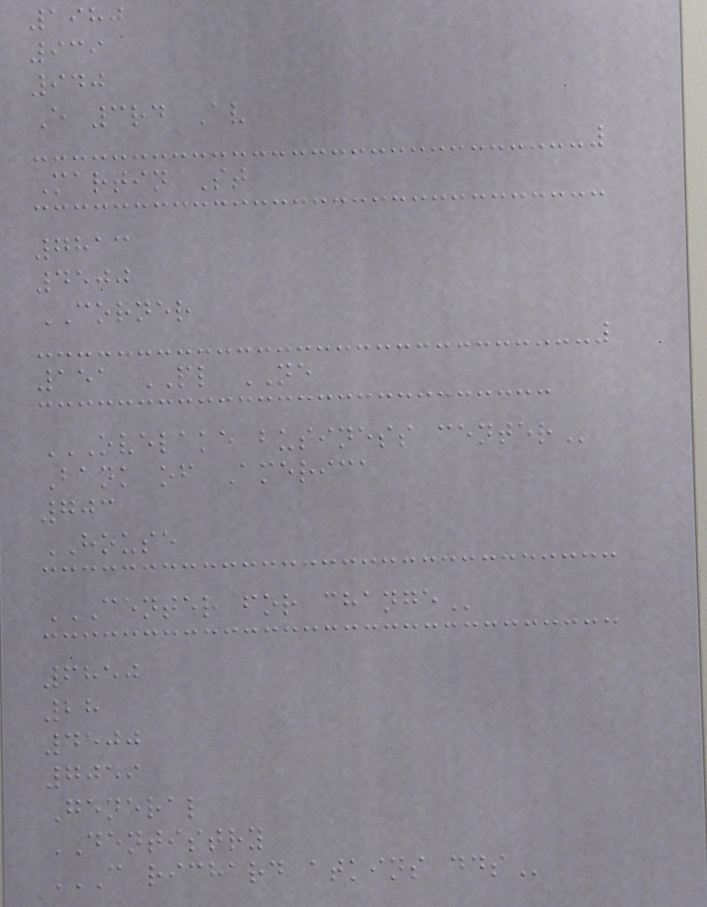1980
939
940
E 3rd Av
Martin St
7813
4500
CORNER
151 PL NE
OVELAKE BUSINESS CENTER
Bank of America
703
HOUSE
CENTER FOR CHANGE
6850
28
4500
7059
General
DENTISTRY
C RICHARD ATKINS DDS
